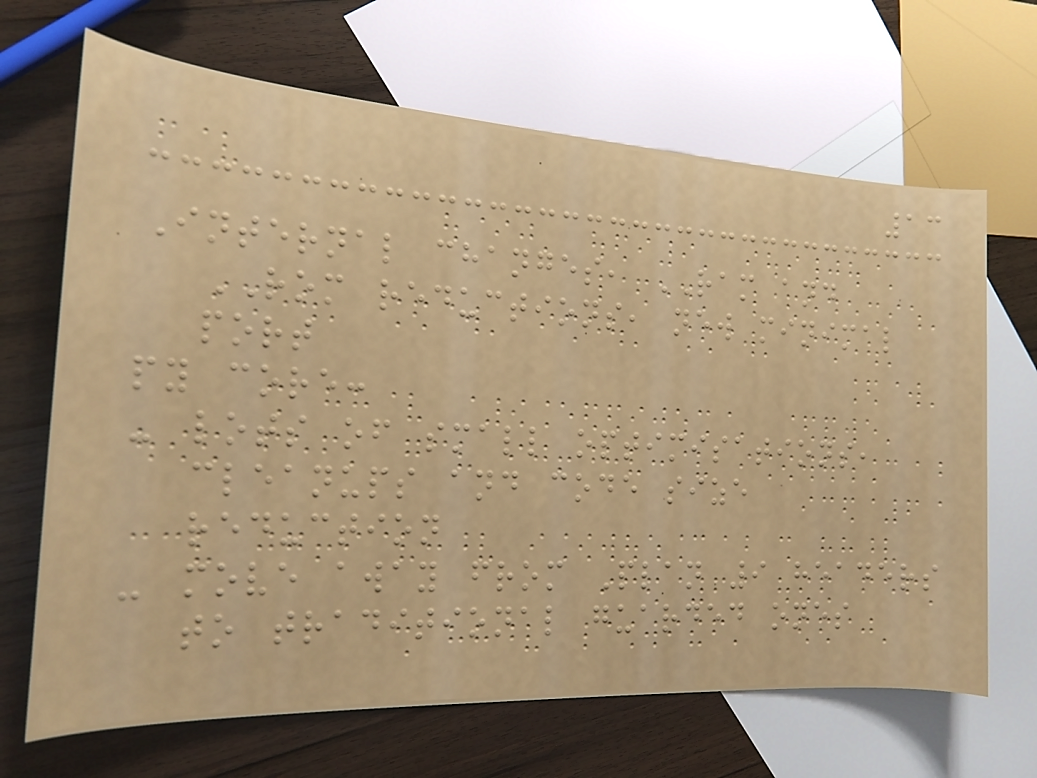13
Internal changes, RAM and
ROM reductions, new minimal
port
py core:
- lots of small optimisations,
cleanups and code size
reduction
- move away from Plan 9 headers
to traditional guarded ones
